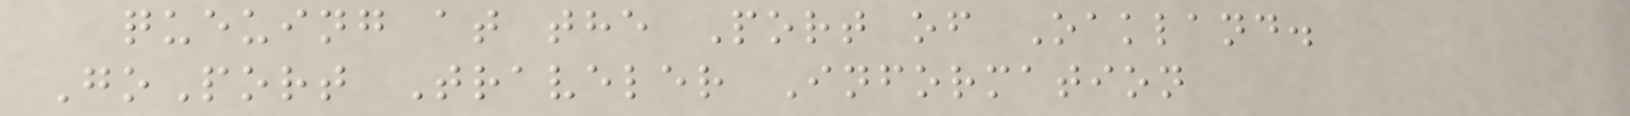queuing at the Port of Oakland.
GoPort Traveler Information
